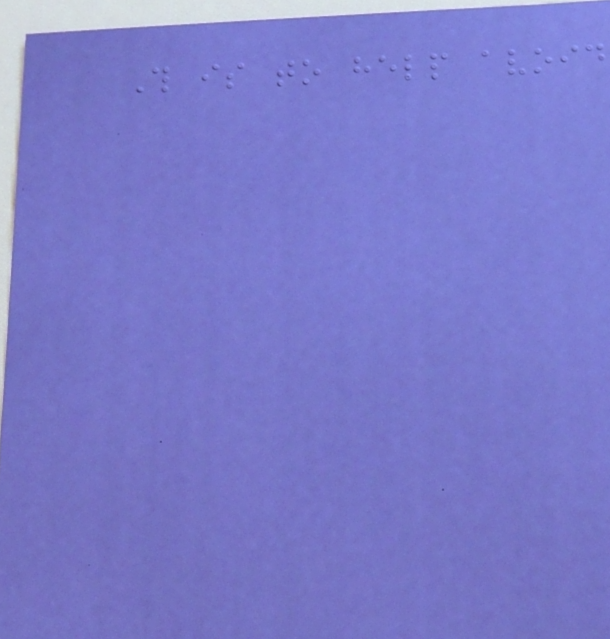This is to help avoid
